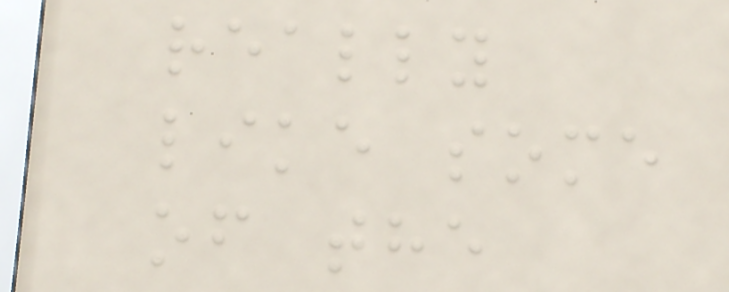really
like some
of the
